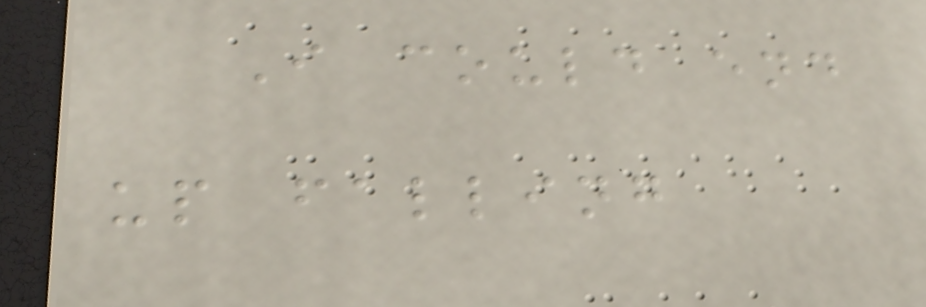I could end
up falling
